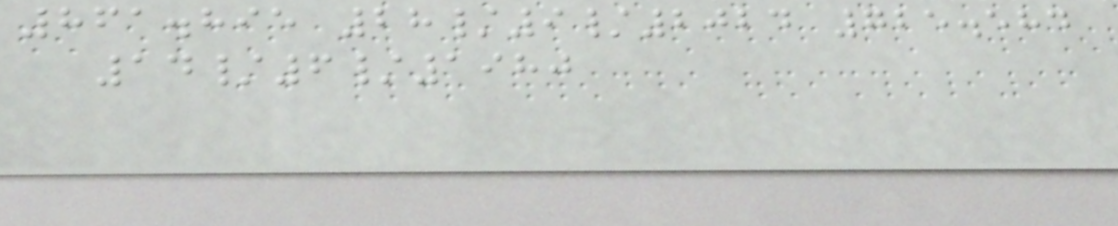861.895 28/9/2024 725.584
14/6/1980
